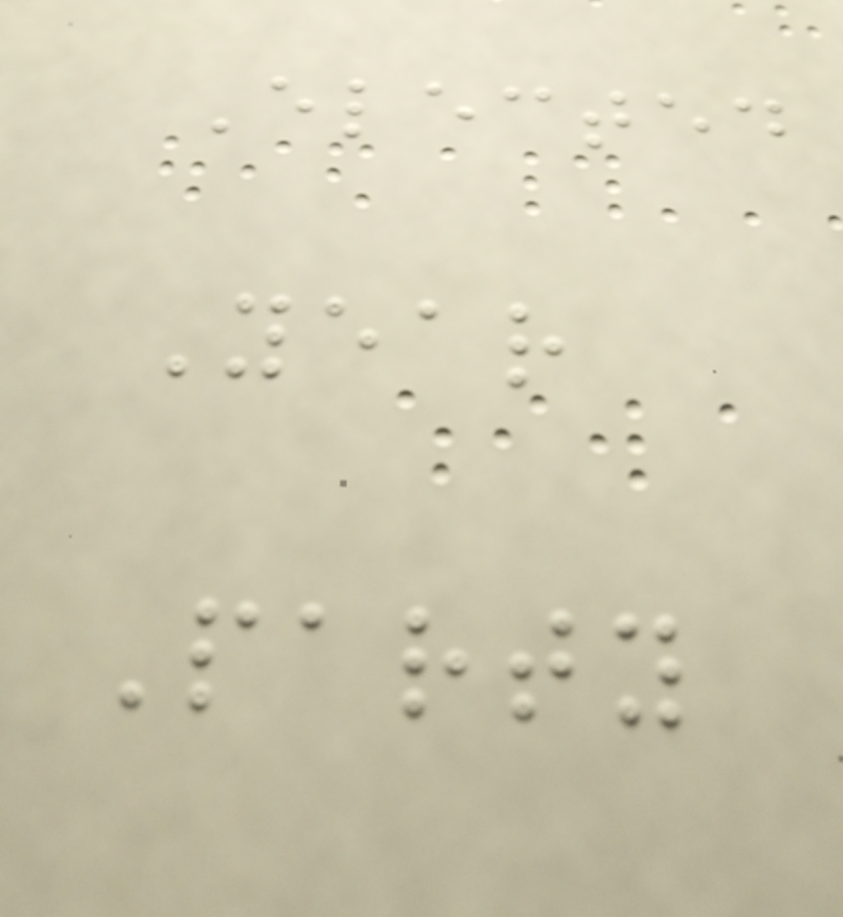Elected
Year
Party
